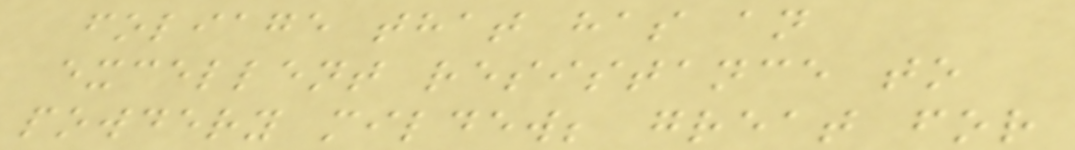foliage that has an
excellent resistance to
powdery mildew; great for
